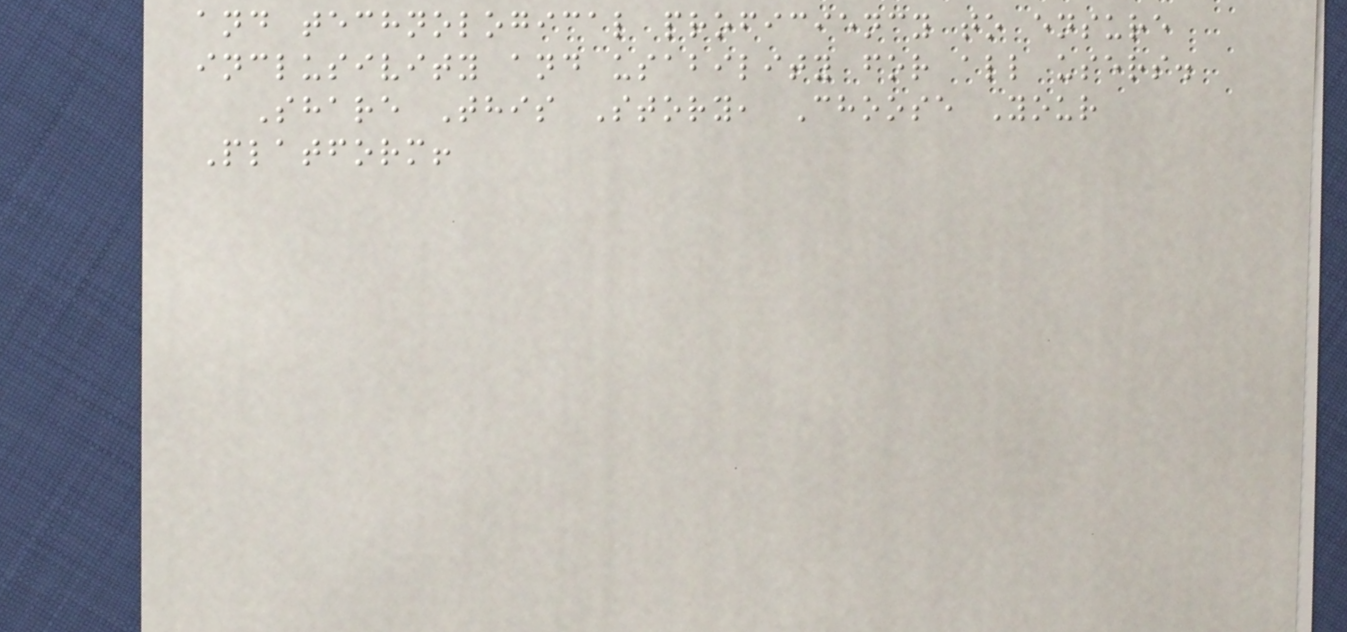and technological proficiency to ensure
inclusivity and usability for all users.
Share This Story, Choose Your
Platform!
